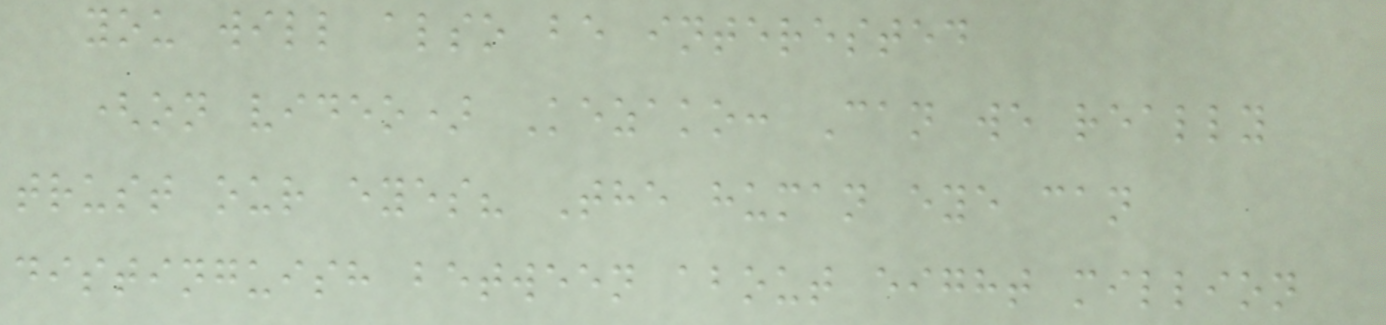you will also be interested
(on video) Kezako: Can we really
trust our eyes? The human eye can
distinguish between about eight million
